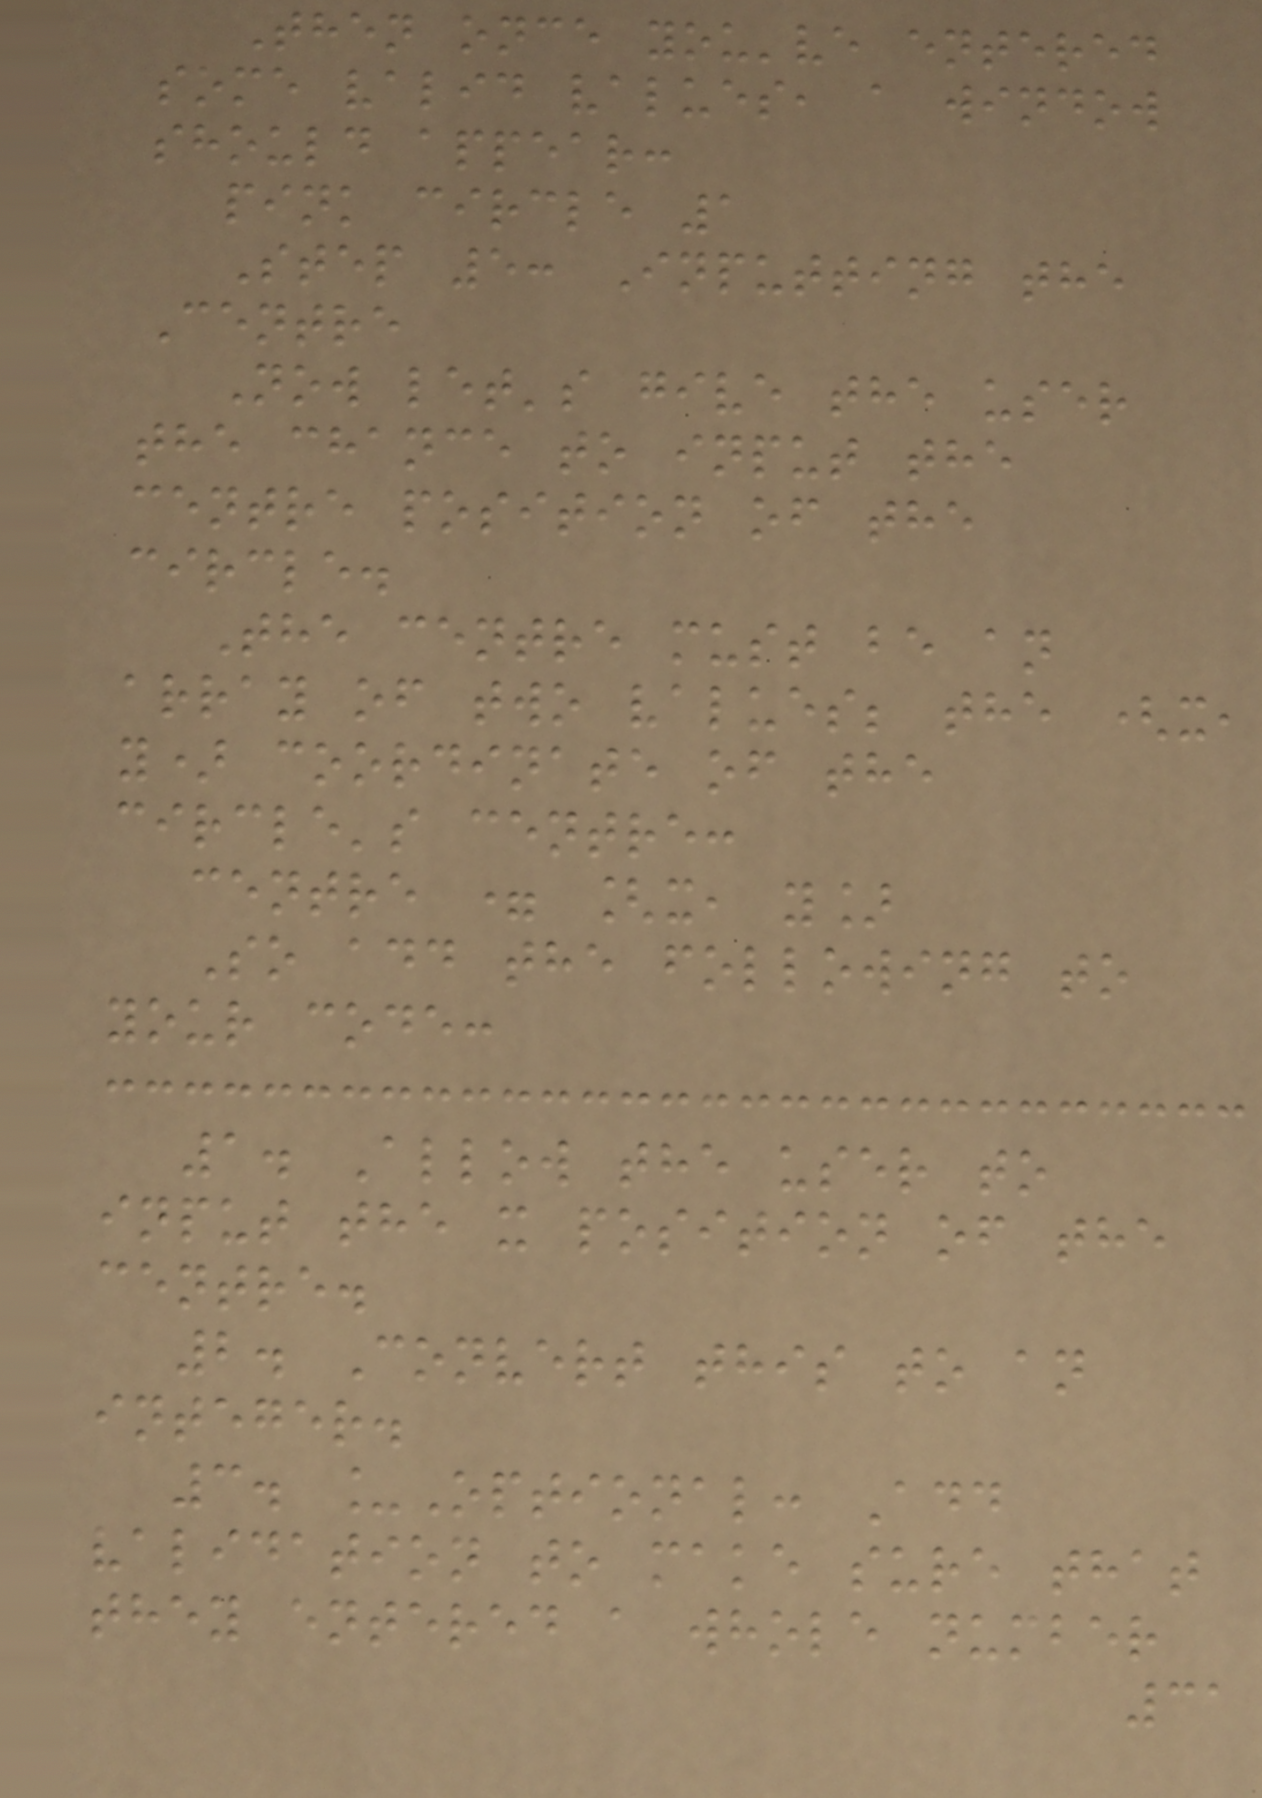Then once you've entered
some valid values, a window
should appear:
pink circle 1
Step 5: Inputting the
Centre
Now let's give the user
the chance to input the
centre position of the
circle.
The centre must be an
array of two values; the (x,
y) coordinate of the
circle's centre:
centre = [x, y]
So add the following to
your code:
1. Allow the user to
input the x position of the
centre.
2. Convert this to an
integer.
3. _Optional: Add
validation to make sure that
they entered a whole number
31
